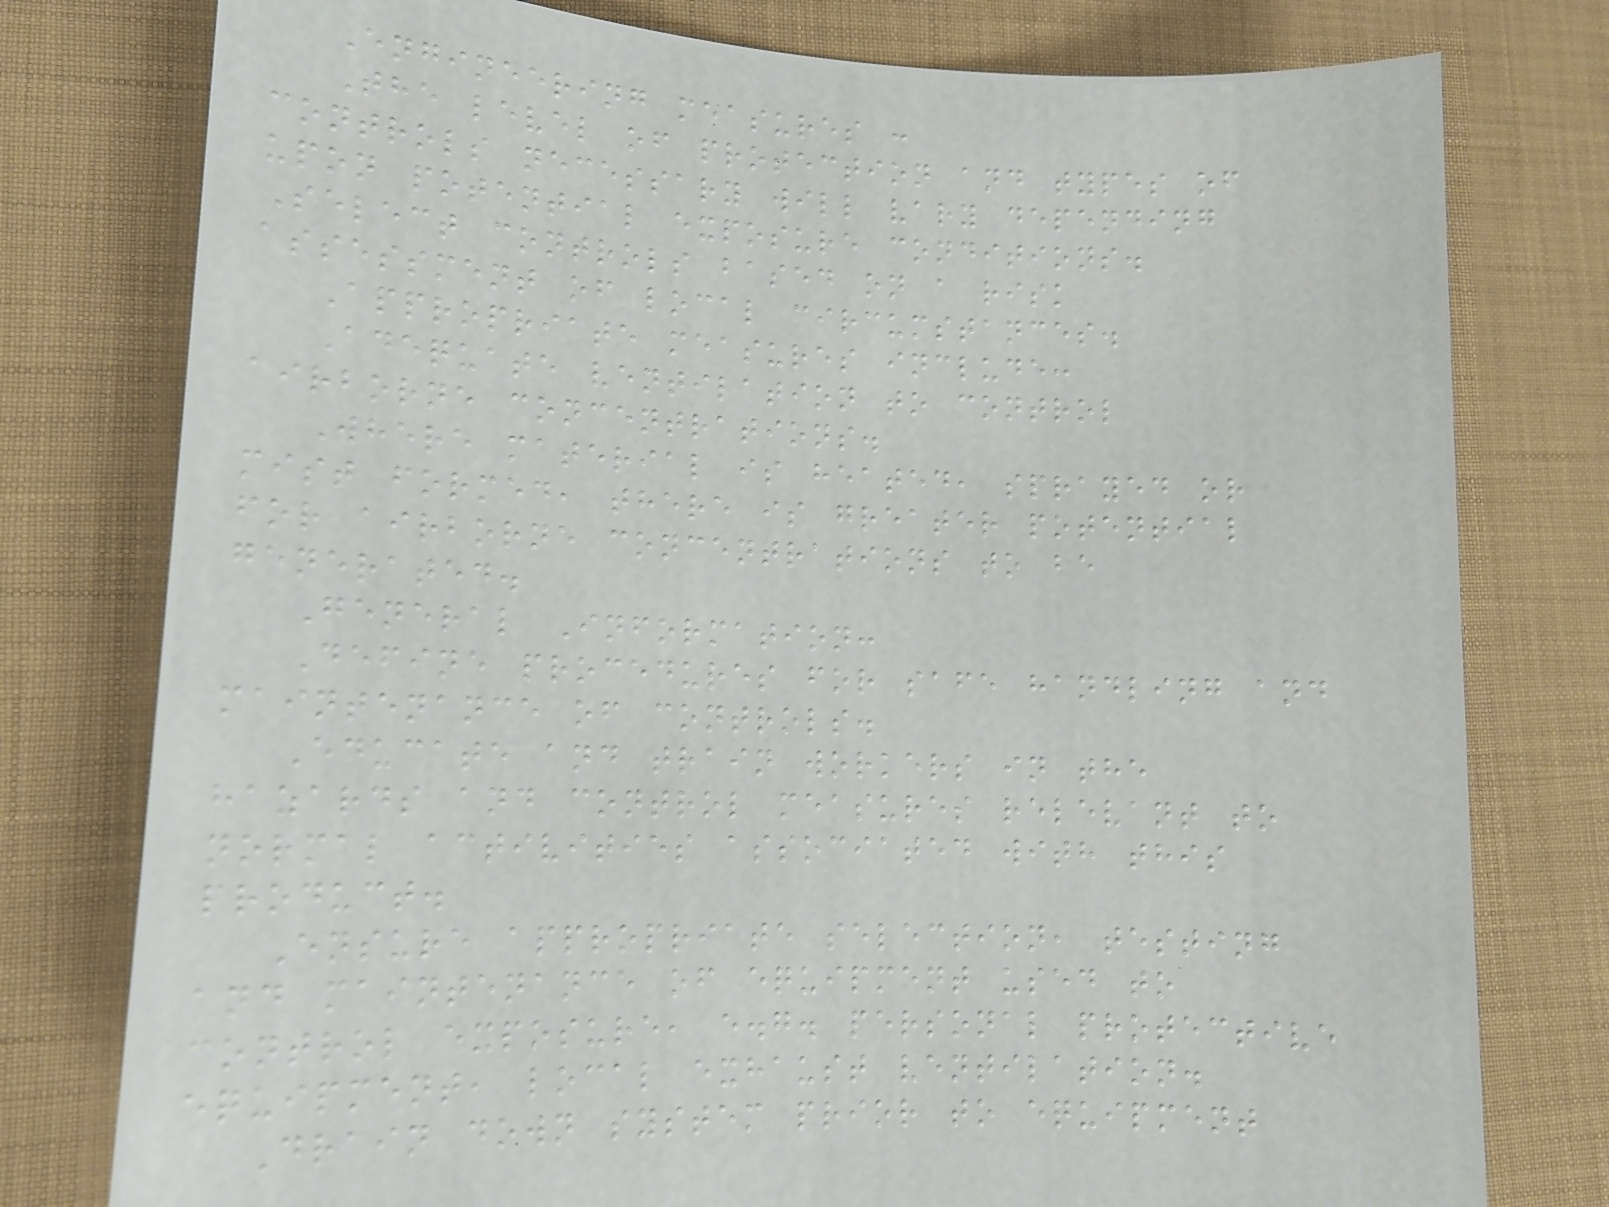Engineering measures :
The level of protection and types of
controls necessary will vary depending
upon potential exposure conditions.
Select controls based on a risk
assessment of local circumstances.
Appropriate measures include:
Adequate ventilation to control
airborne concentrations.
Where material is heated, sprayed or
mist formed, there is greater potential
for airborne concentrations to be
generated.
General Information:
Define procedures for safe handling and
maintenance of controls.
Educate and train workers in the
hazards and control measures relevant to
normal activities associated with this
product.
Ensure appropriate selection, testing
and maintenance of equipment used to
control exposure, e.g. personal protective
equipment, local exhaust ventilation.
Drain down system prior to equipment
